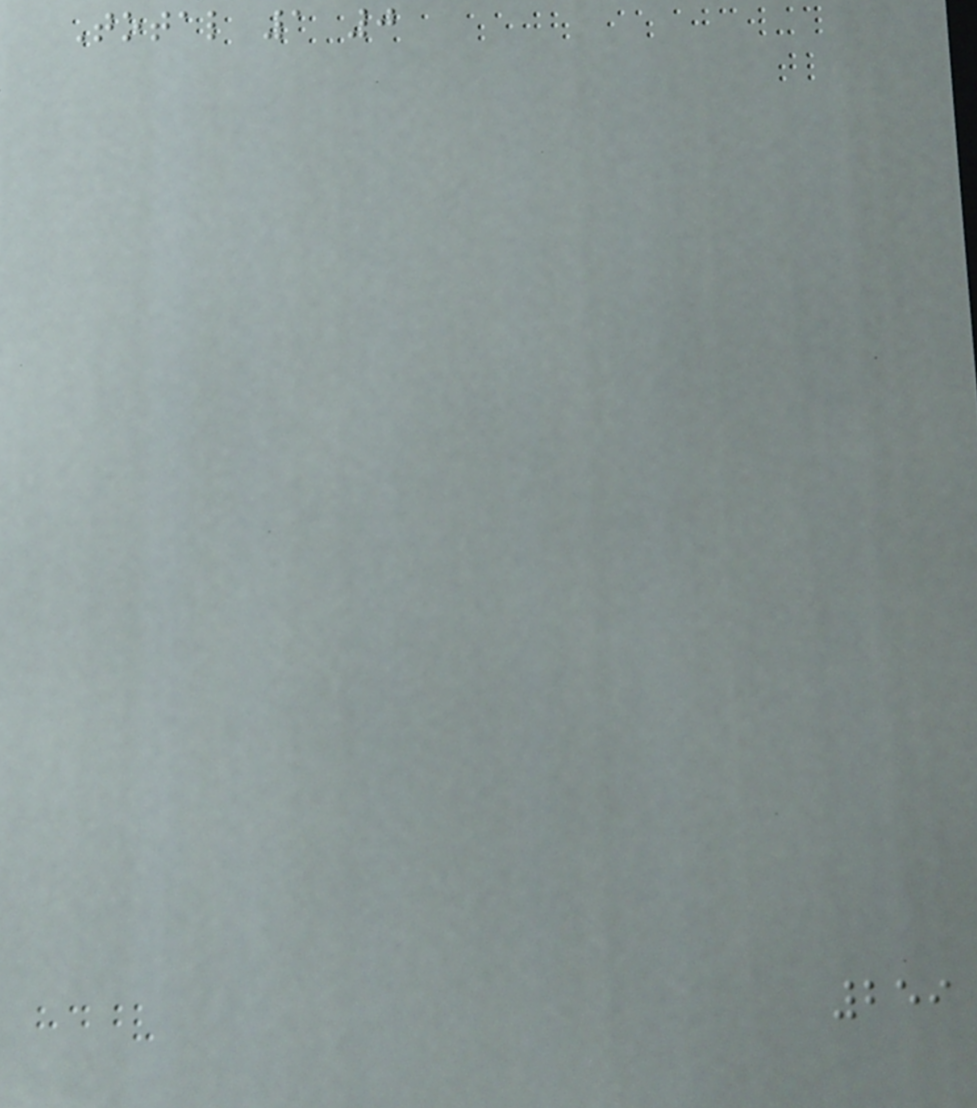Total 1 0
259
